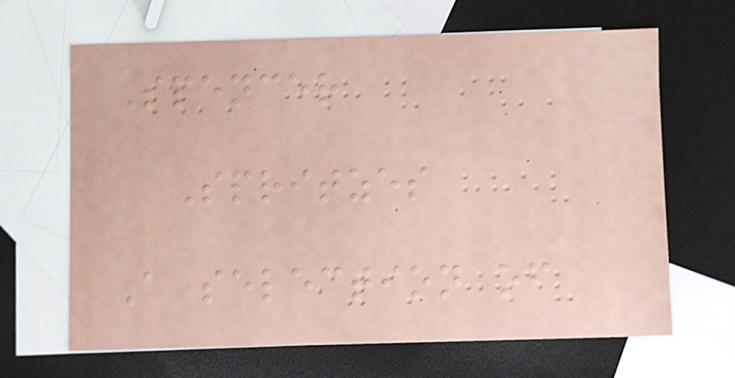Spencer
Spritzes
A selection of
